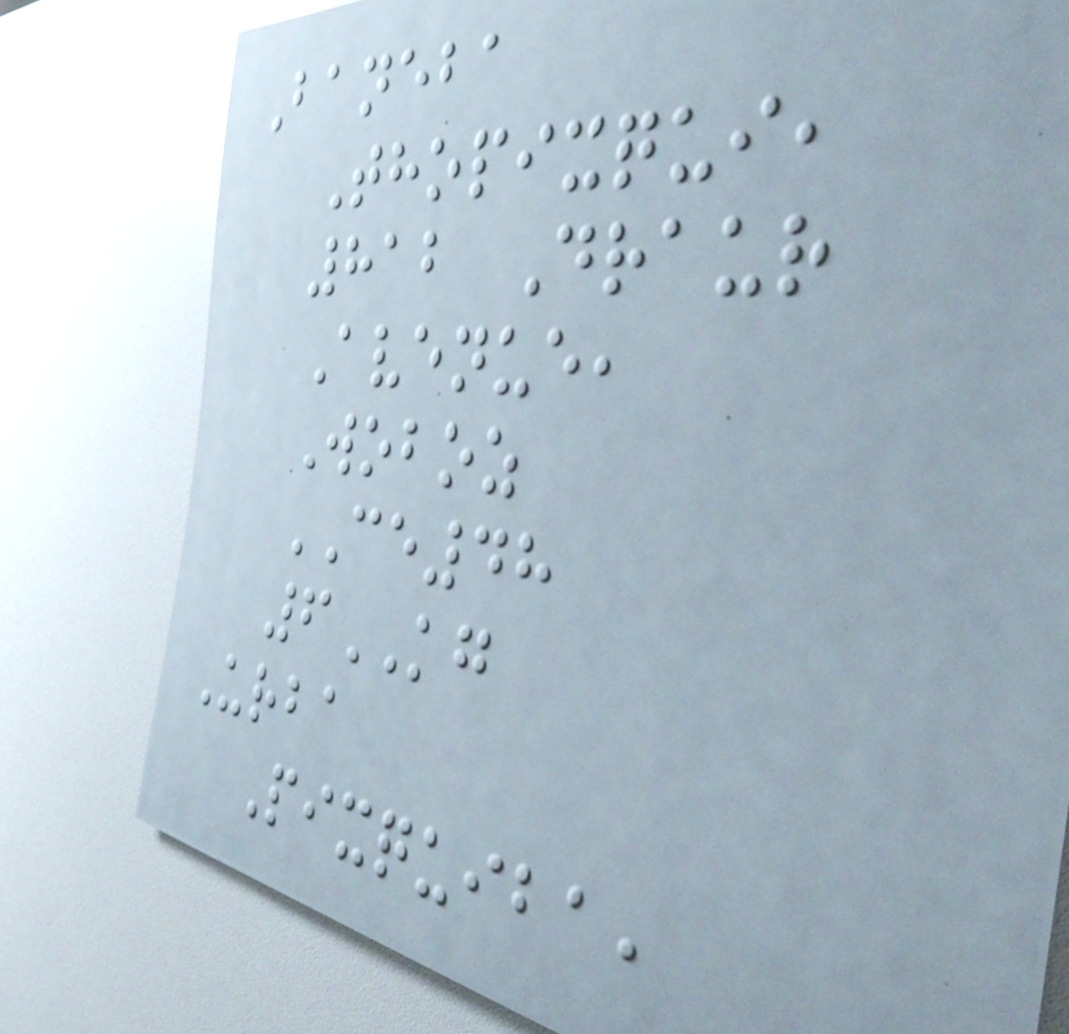Baneba
Thopixqui,
812 Draur
Avenue,
Woboz
CE48
6KG
Urba
Pixquiba,
